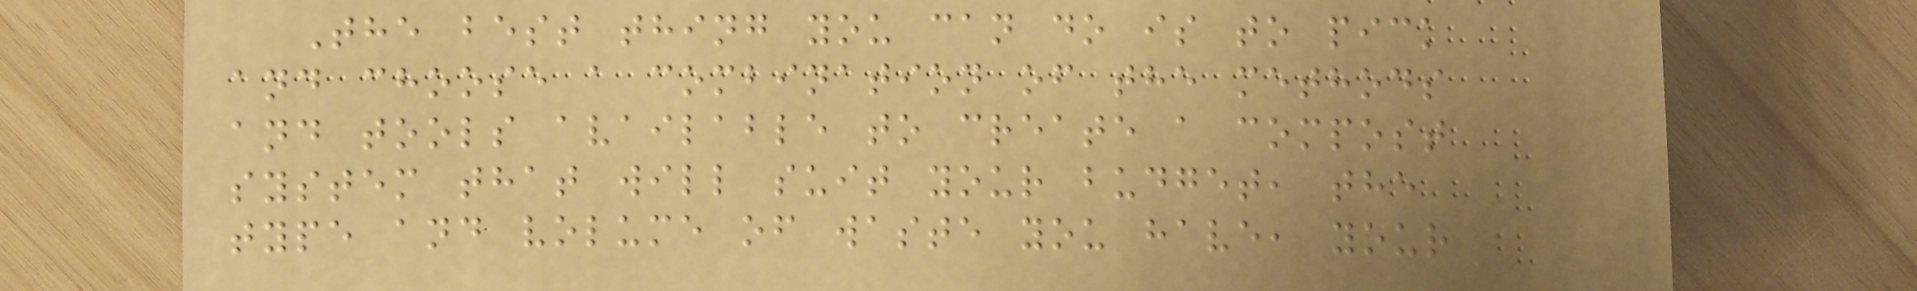The best thing you can do is to pick
and choose a combination of the methods
and tools available to create a compost
system that will suit your budget, the
type and volume of waste you have, your
